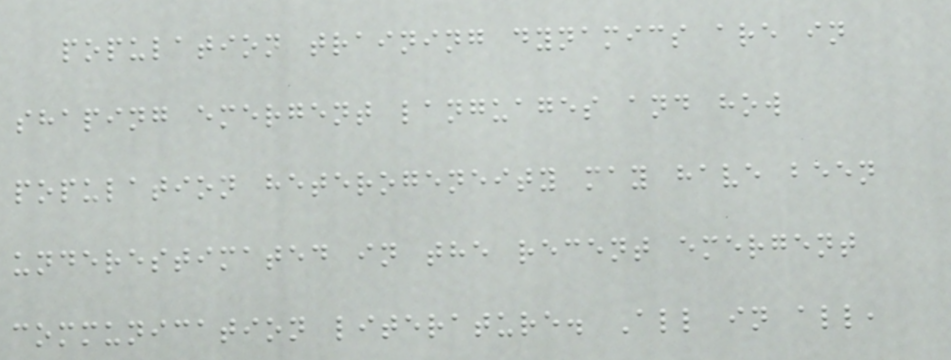population training dynamics are in
shaping emergent languages and how
population heterogeneity may have been
underestimated in the recent emergent
communication literature. All in all,
